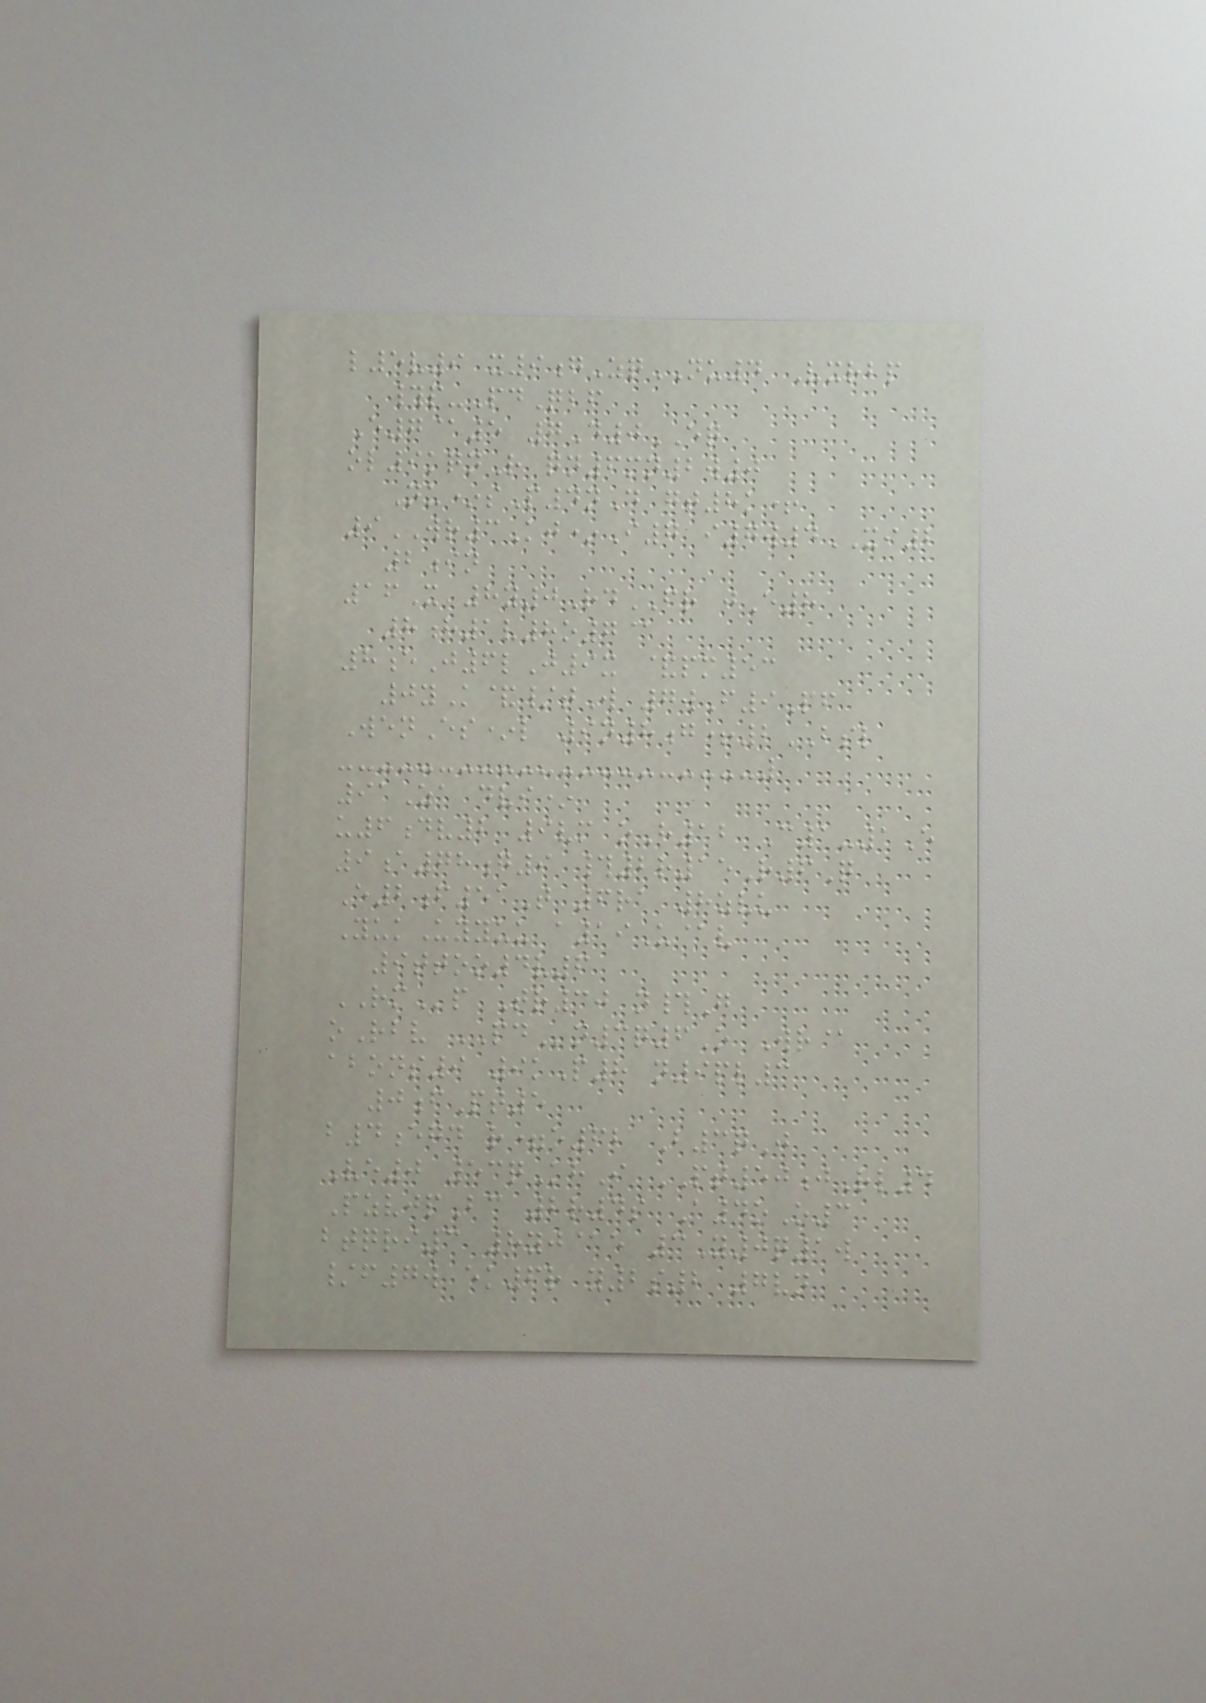l5v9 x9gZqNU4 Vxrbp
#p-PdQbf
E7@5 7D0EQ
ol9kqnR qn6mn2w0
Nu*sP4nD gt8k+
9WR3Kj*I7 i7w4XI2
2in
16X 8y0RdFR jE8
8h1v8o7@
8eJ6lJ9x &pm53
0yK&/tW 7wF9Pf
WenEs*l 9n8g+2BSL
91Za dvi*
u6dv2 9vm oH12 C1-1E
9a78g9 #2r15R6Q
E2f51T 6ra 8zvu
YukUyyuu a19U@v
9ttoo4v6
RMp Tr30 n#G
oRbv PDn3q6O Wr@
abons9 9kP8 n9pl3
0fPt5
b4egd r=e62 B3qJ
Ve0 53qKhI PT50jRl4
PzvjpBc 2r4s A4oO3
btqri3 8yj@e 3Y0q1w
/f7w ek6r y2s2 7vn
